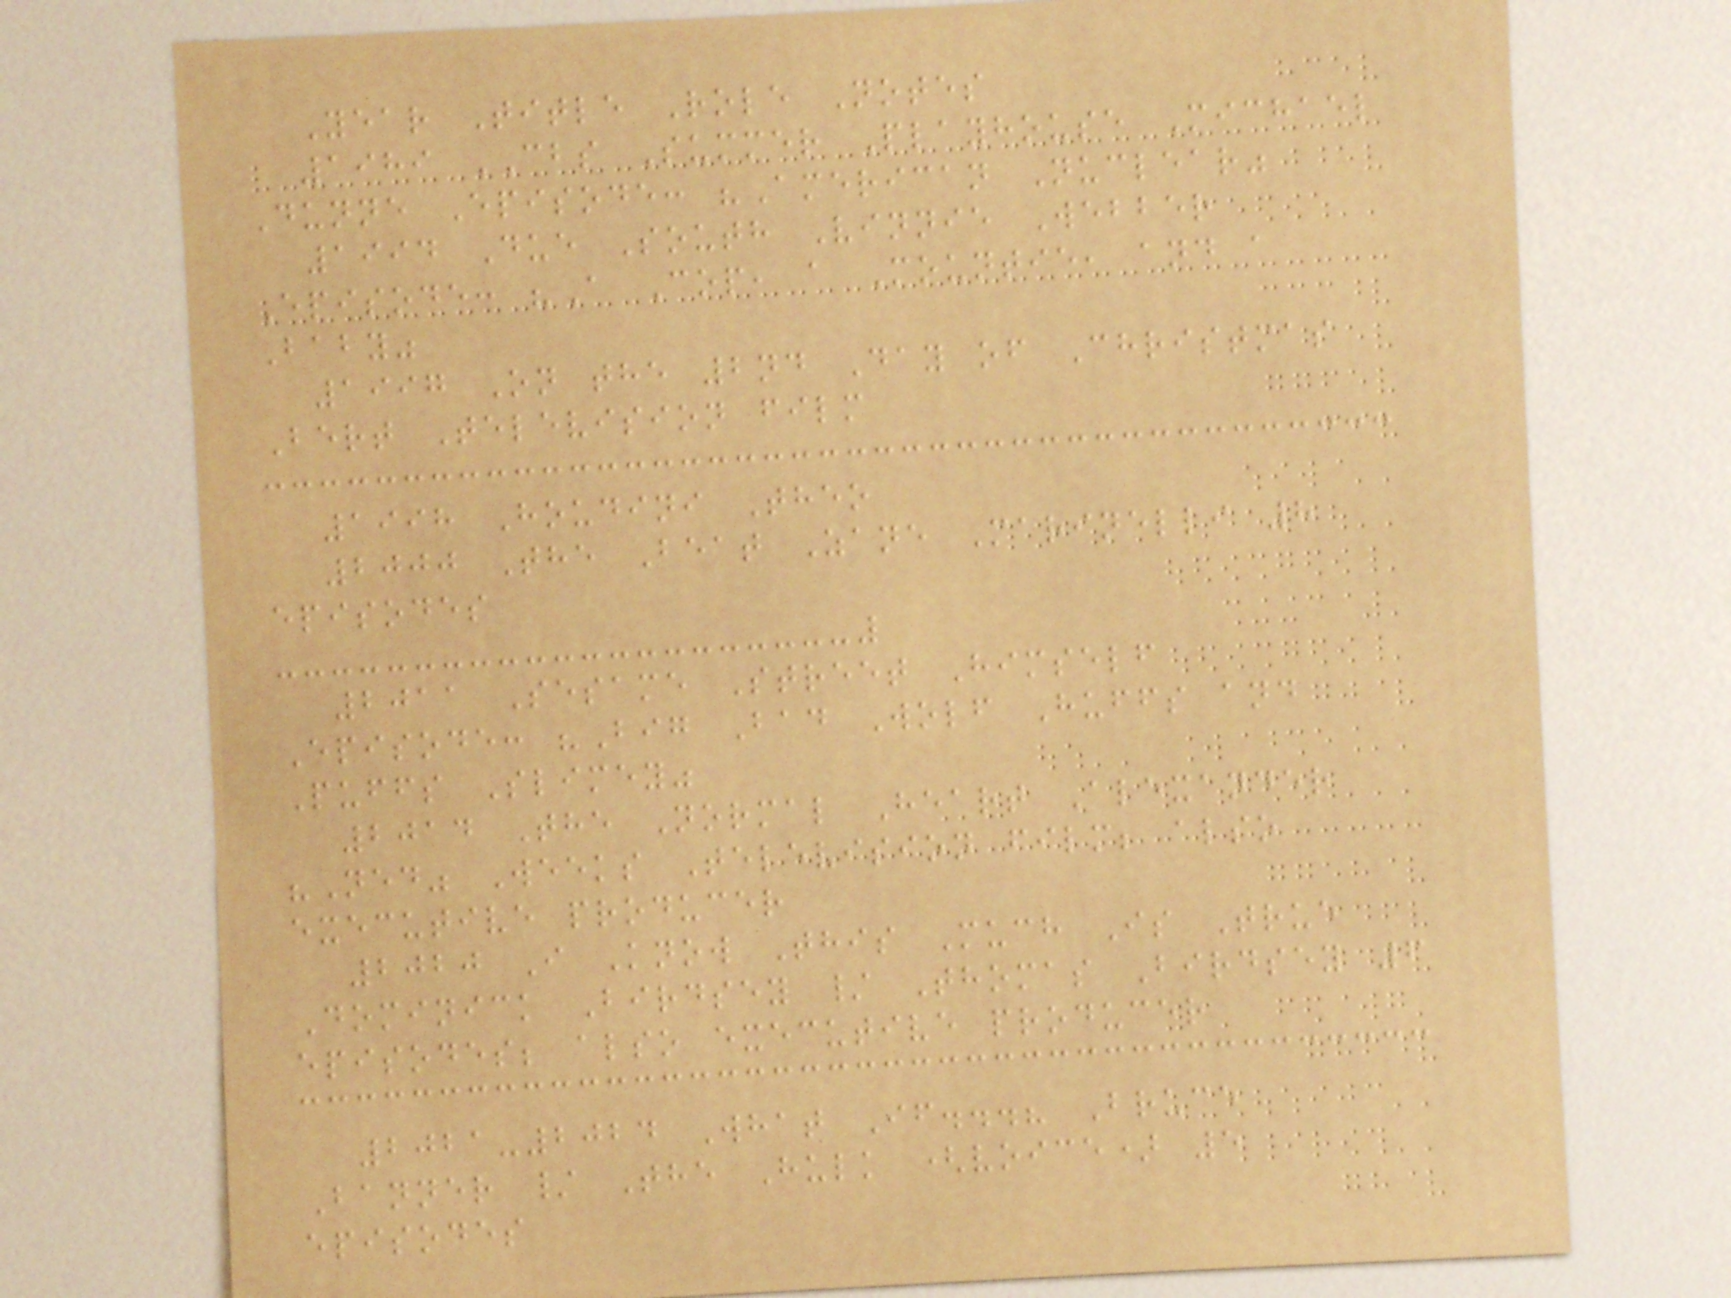Year Title Role Notes
1989 CBS Summer Playhouse Michael
Dunne Episode: "American Nuclear"
1994 Due South Vinnie Webber
Episode: "A Cop, a Mountie, and a
Baby"
1997 On the 2nd Day of Christmas
Bert Television film
1998 Houdini Theo
2000 The Beat Zane Marinelli 8
episodes
2011 Sesame Street Himself
Episode: "Big Bad Wolf Huffs and
Puffs Slimey"
2014 The Normal Heart Alexander
"Ned" Weeks Television film; also
executive producer
2020 I Know This Much Is True
Dominick Birdsey / Thomas Birdsey 6
episodes; also executive producer
2021-2024 What If...? Bruce
Banner / The Hulk (voice) 5
episodes
